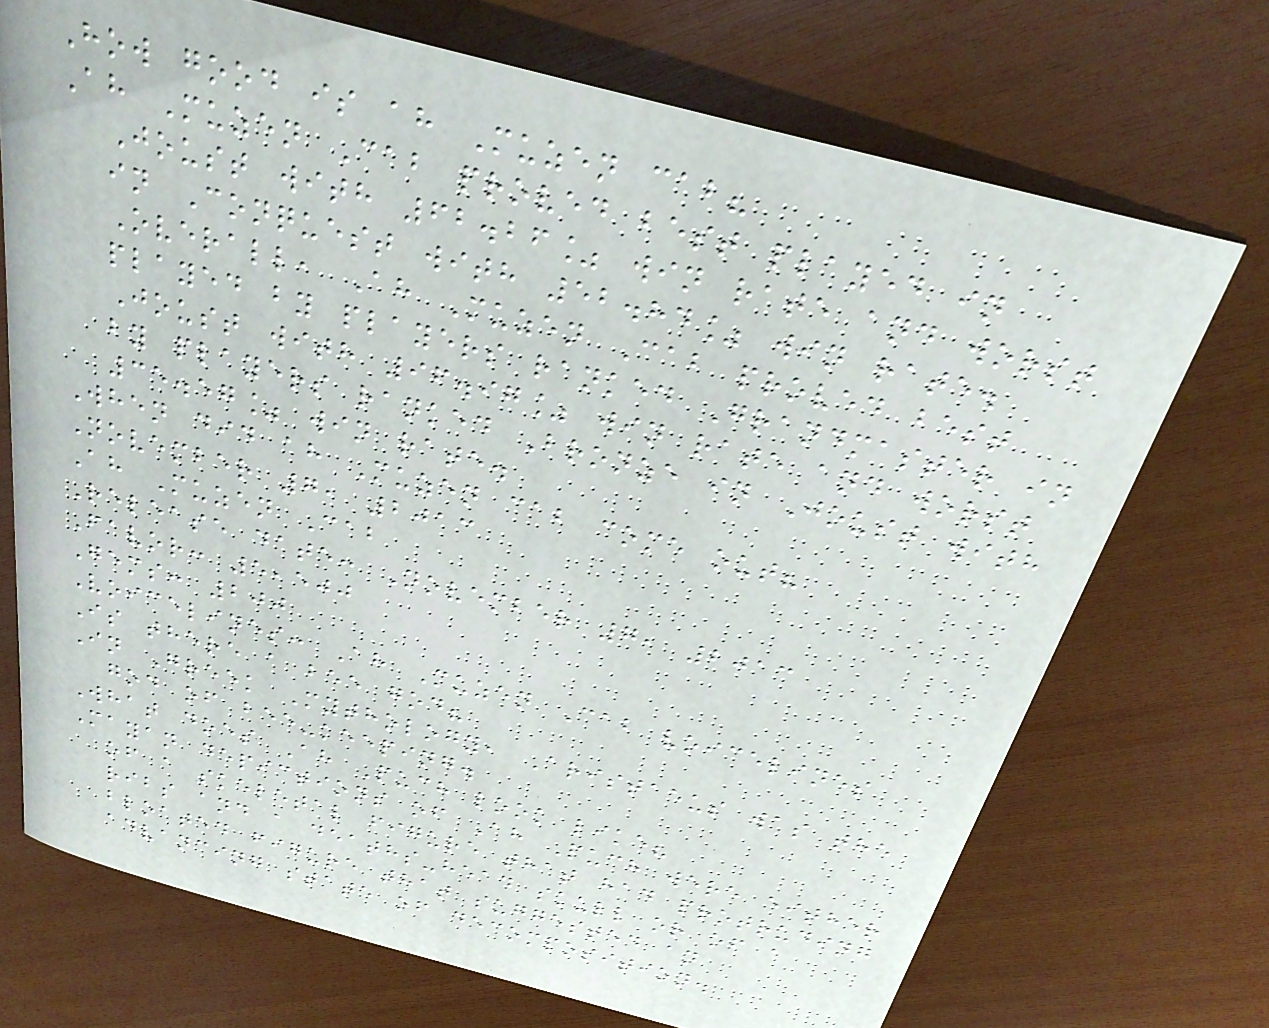How good is ah Muzen cab?
Ah Muzen Cab proved best played in
Joust with 62.26% win rate and worst
in Conquest with 52.84% win rate.
Overall, Ah Muzen Cab proved best
played by players ranked Grandmaster in
Joust with 96.97% win rate and worst
by players ranked Bronze in Joust with
35.57% win rate.
When did ah Muzen cab come out?
November 7, 2013
Ah Muzen Cab
Release date: November 7, 2013
Favor: 5,500
Gems: 200
Voicelines: Ah Muzen Cab voicelines
Is there a bee god?
In Greek Mythology, Aristaeus was the
god of bee-keeping.
What does Ah Puch look like?
Mayan depictions of Ah Puch were either
of a skeletal figure that had protruding
ribs and a deaths-head skull or of a
bloated figure that suggested an
advancing state of decomposition.
